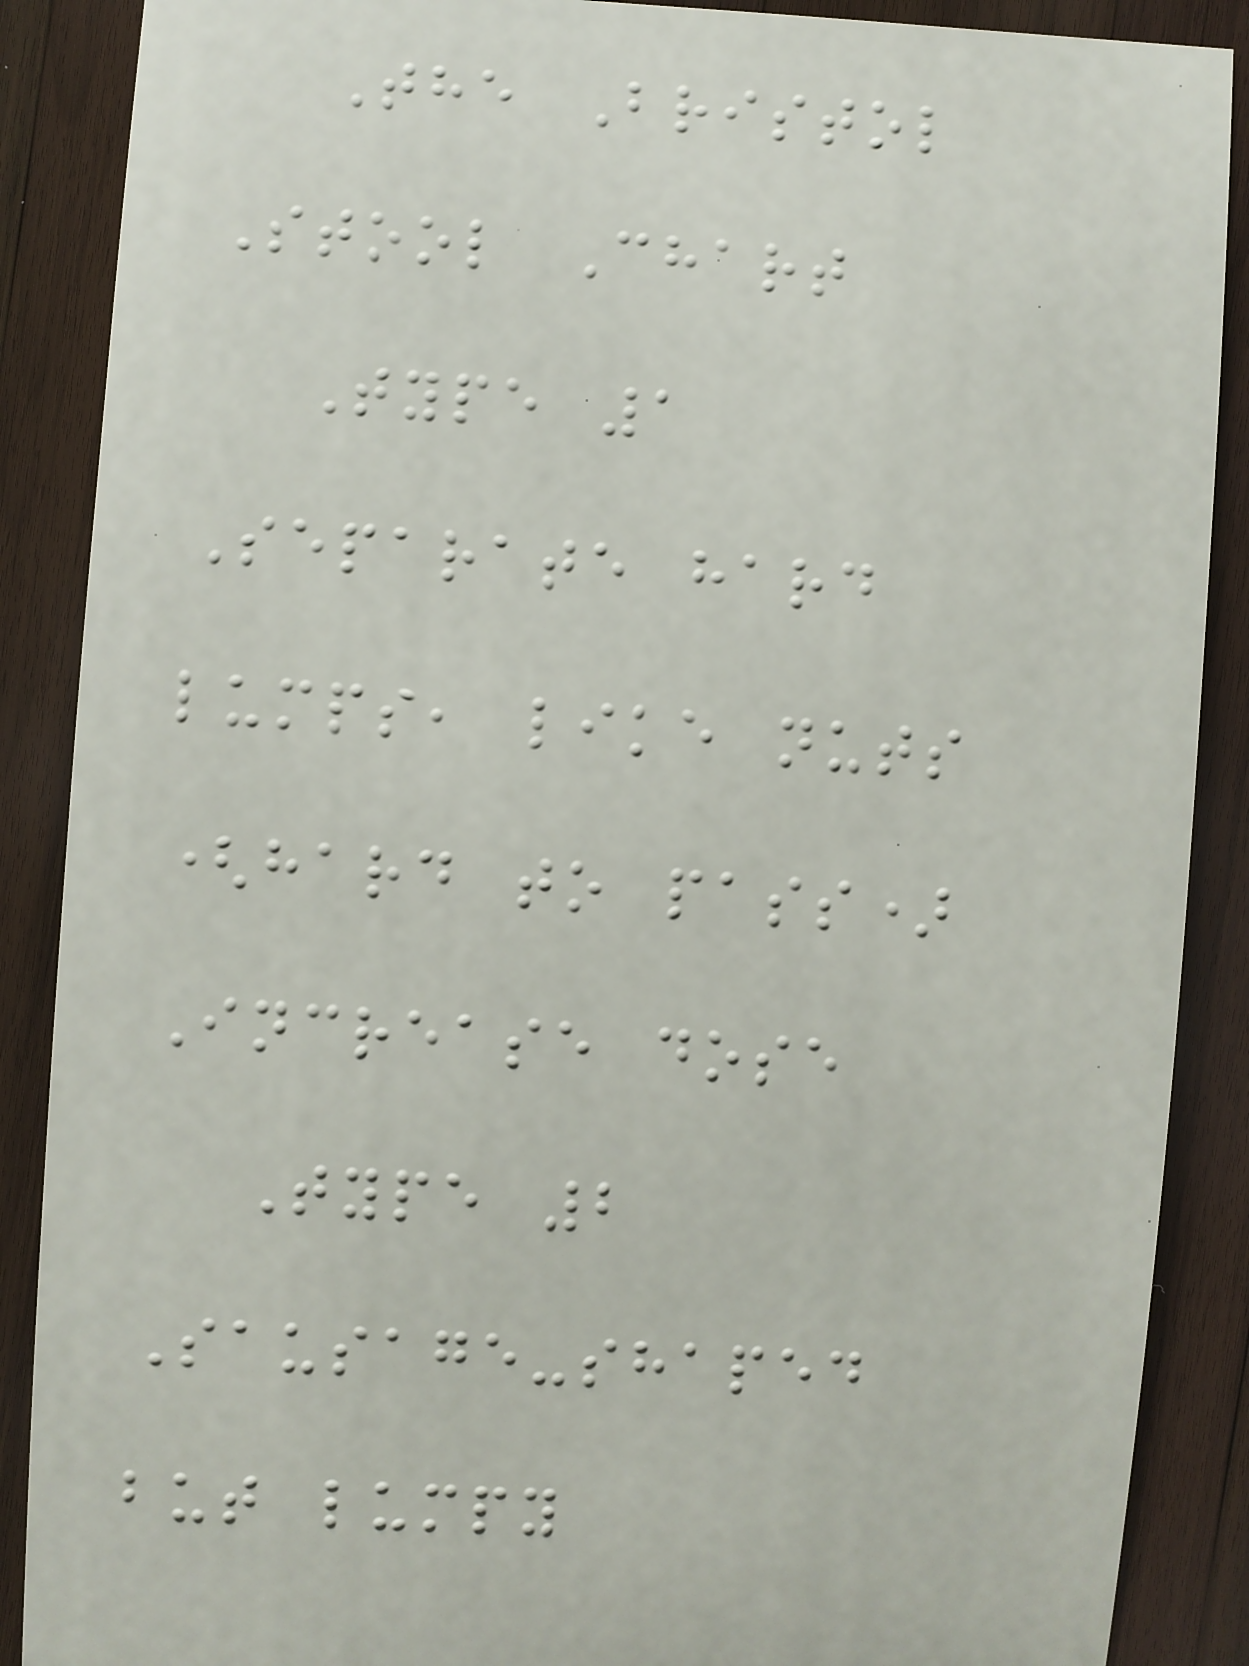The Bristol
Stool Chart
Type 1
Separate hard
lumps, like nuts
(hard to pass)
Increase dose
Type 2
Sausage-shaped
but lumpy
